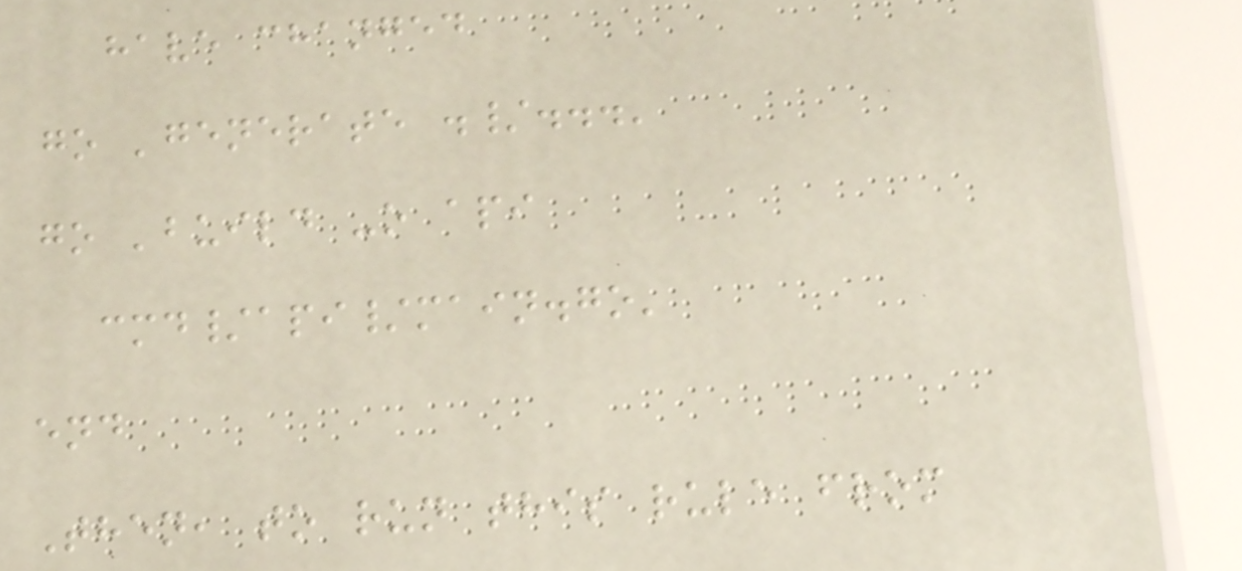have changed
go 'generate ./...'
go 'build -o api
cmd/api/main.go'
end
Then, to run this rule from
